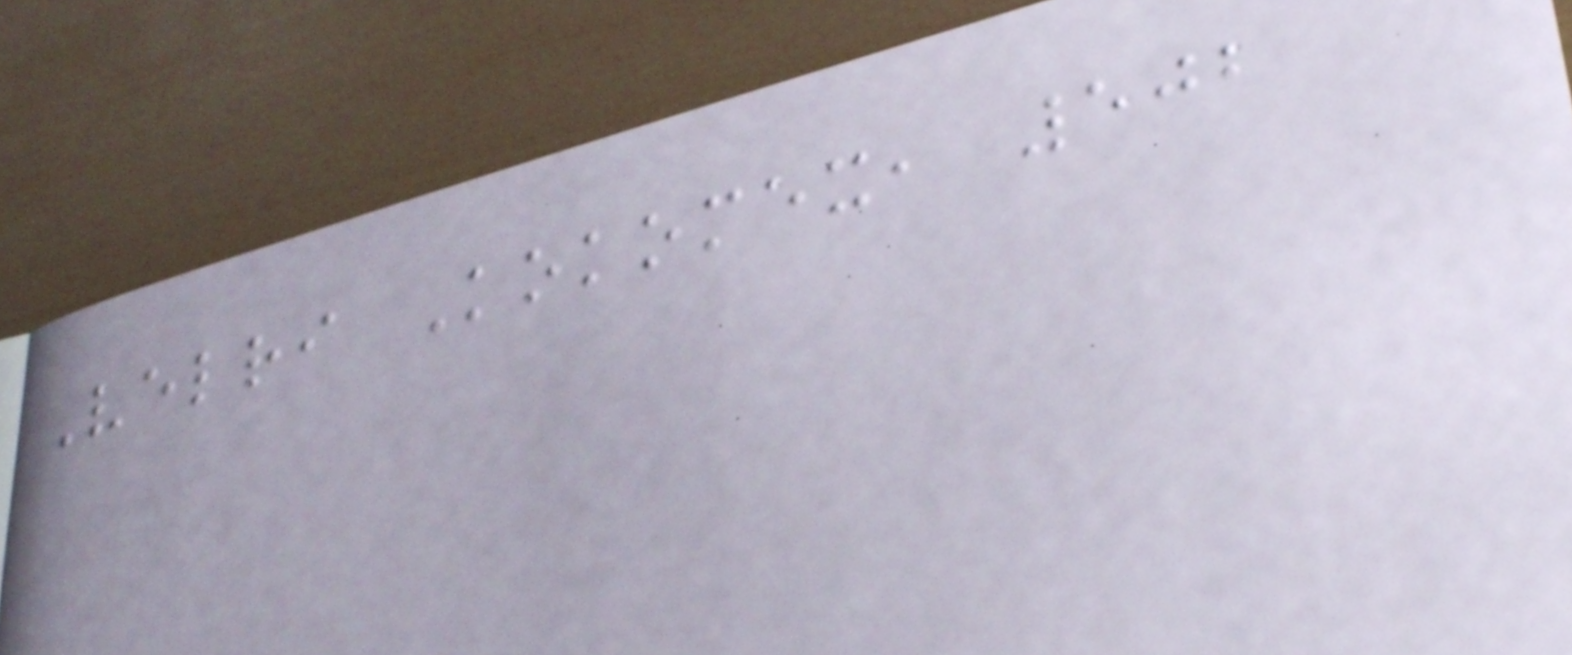Velri Kokomex, 502
